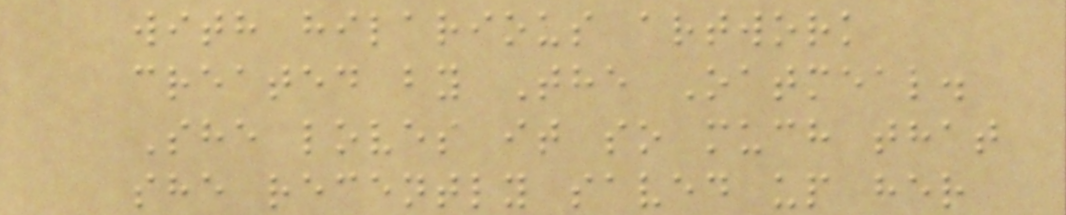with hilarious artwork
created by The Oatmeal.
She loves it so much that
she recently saved up her
